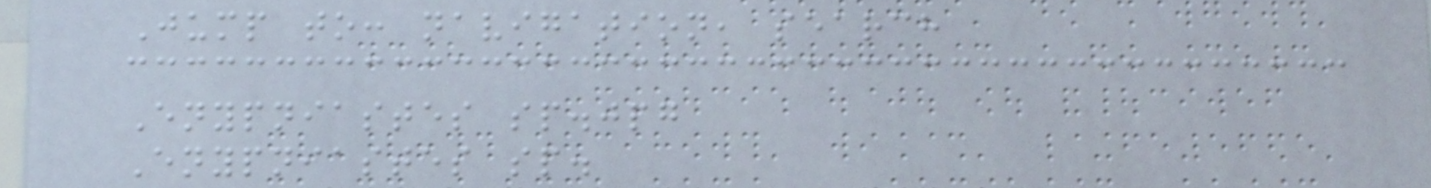Jump to: navigation, search
Enypniastes sp.jpg
Enypniastes sp.
